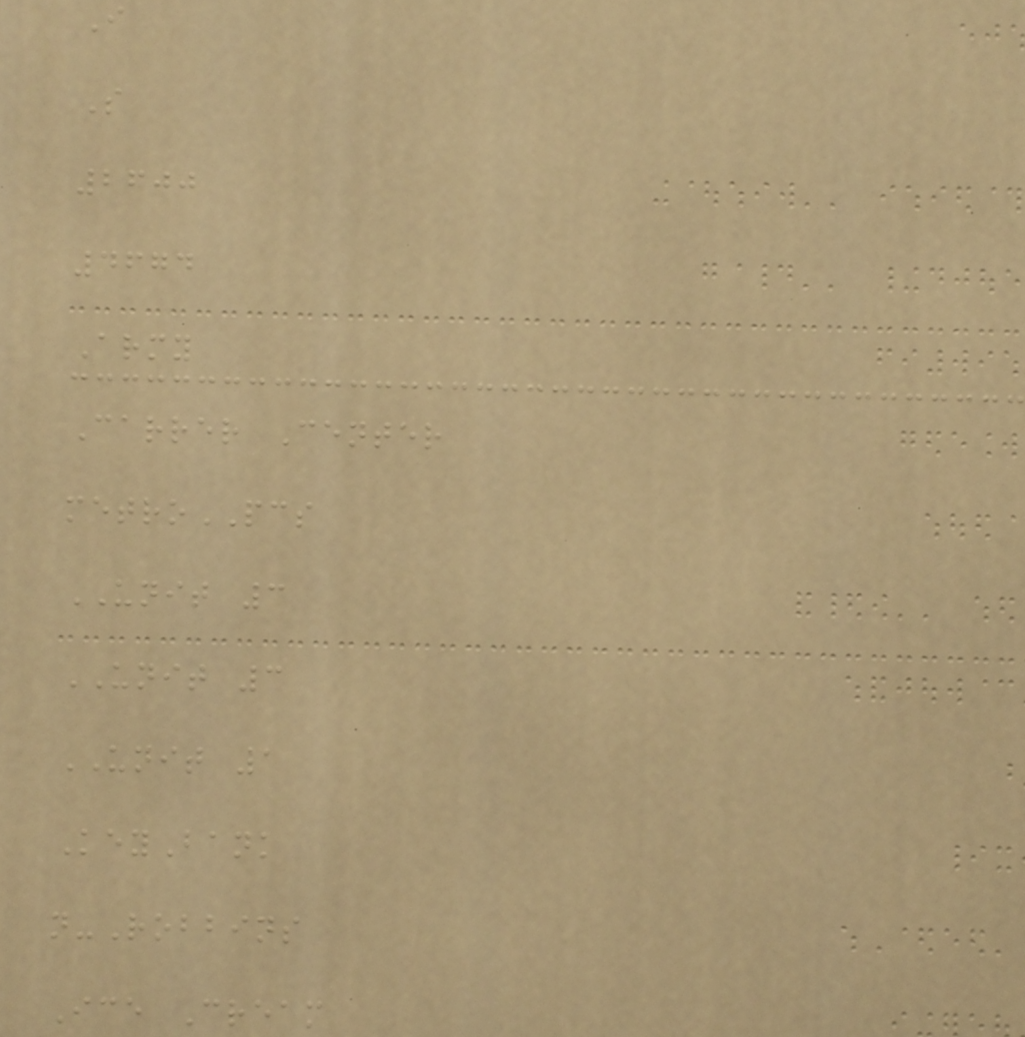I
S
2600
4674
Army
Carrer Center
metroPCS
UNIT 3
UNIT 3
UNIT 1
KeyBank
n-Robbins
Ice Cream
